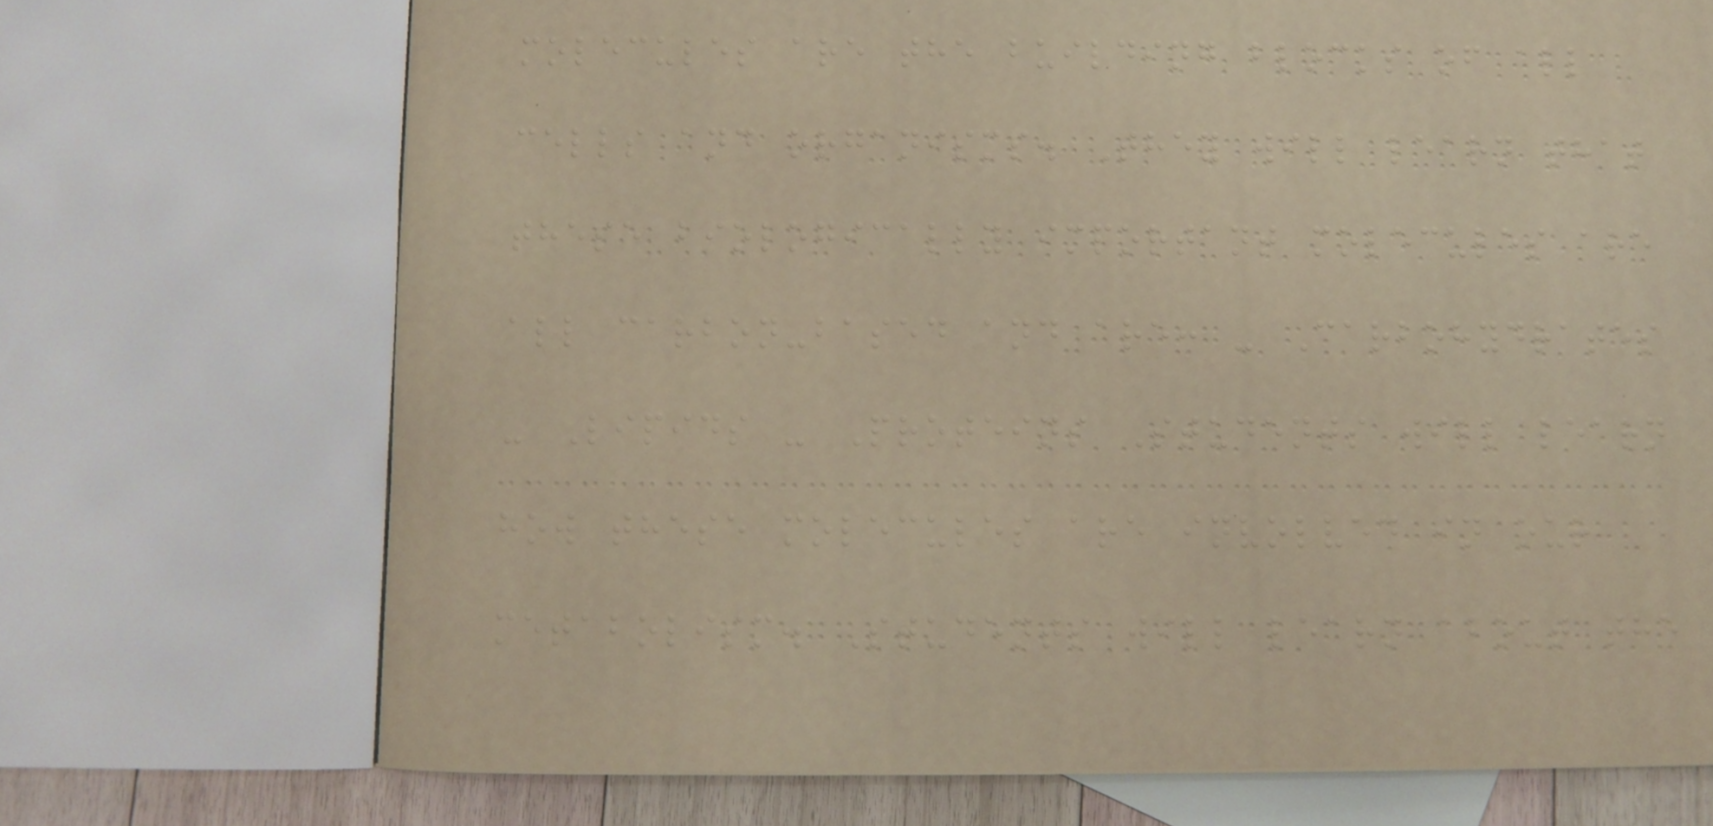molecules are the building blocks of all
cells and organisms. They will learn that
these biologically important molecules are
all carbon-based and are: - Carbohydrates
- Lipids - Proteins Students will learn
how these molecules are involved in our
metabolism. Students will learn about the
